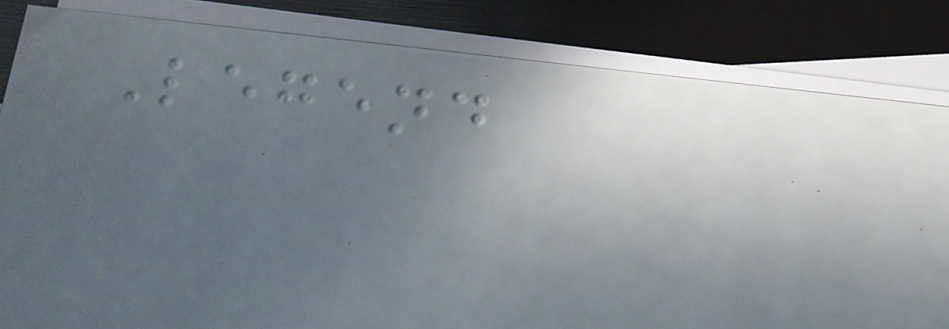Legend
